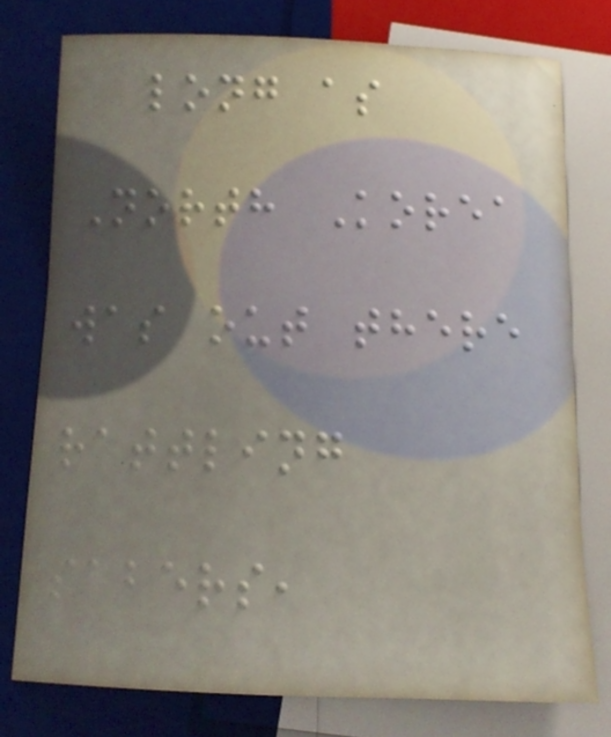long as
North Korea
was out there
rattling
sabers,
